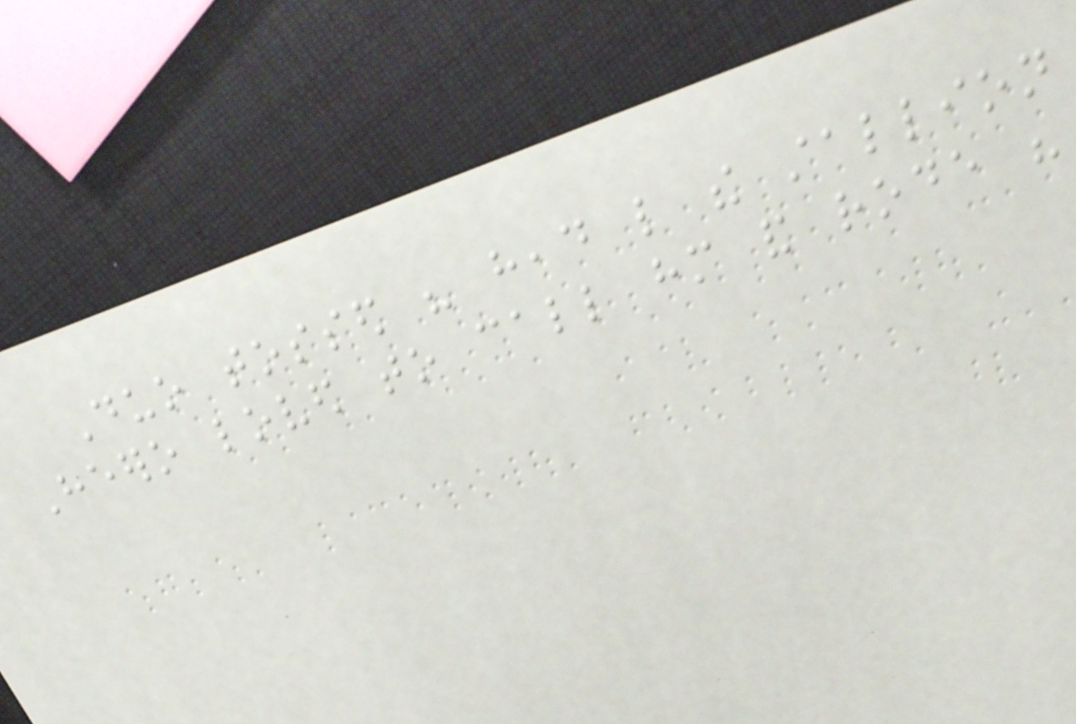Duo tossed his head like the stallion
Heero loved to call him and rode his
